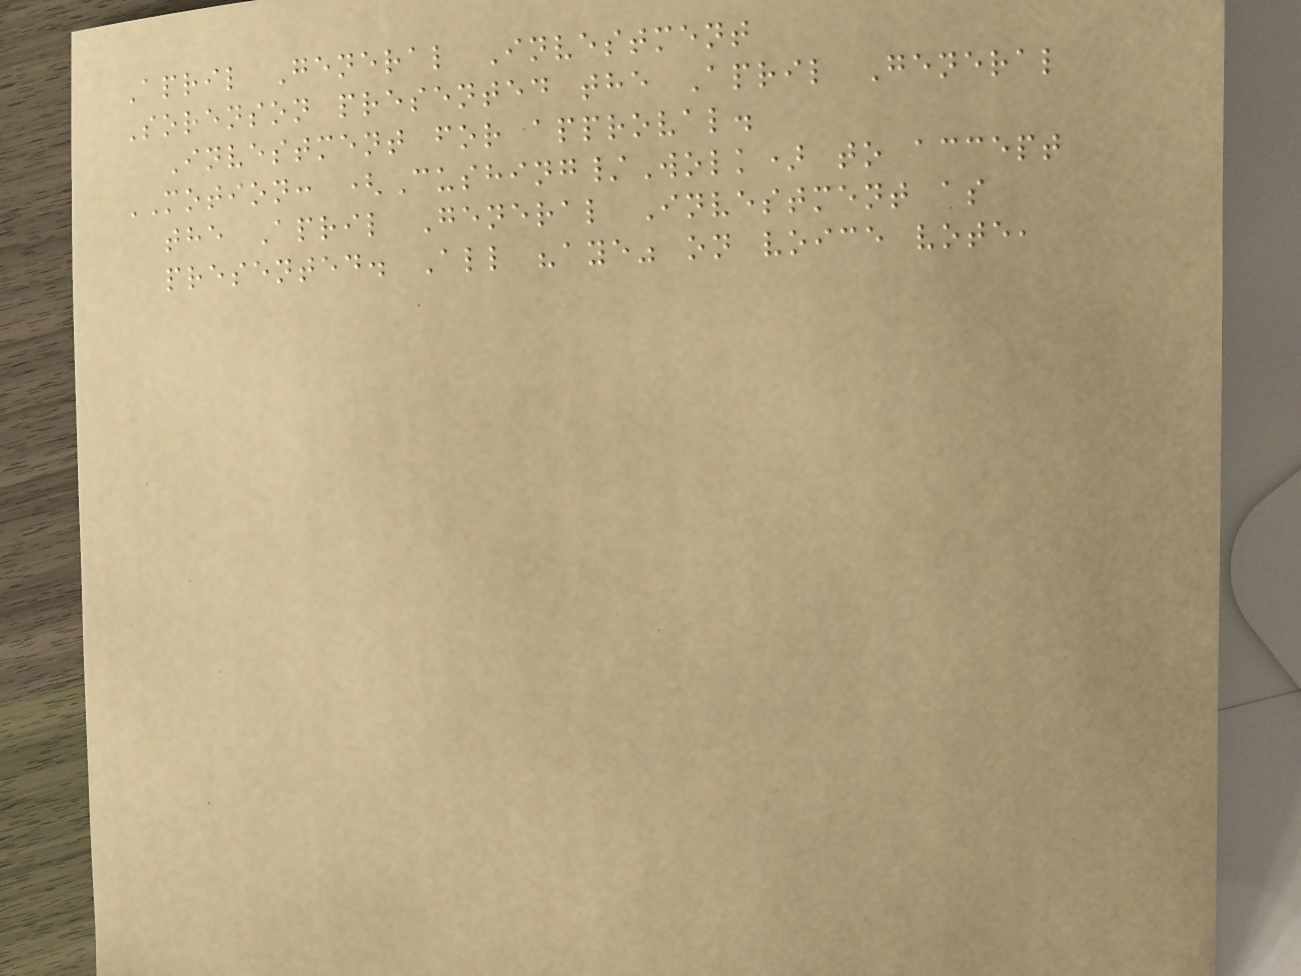April General Investment
Sorenson presented the April General
Investment for approval.
MOTION: (Cushing/Wolk) to accept
the April General Investment as
presented. All "aye" on voice vote,
